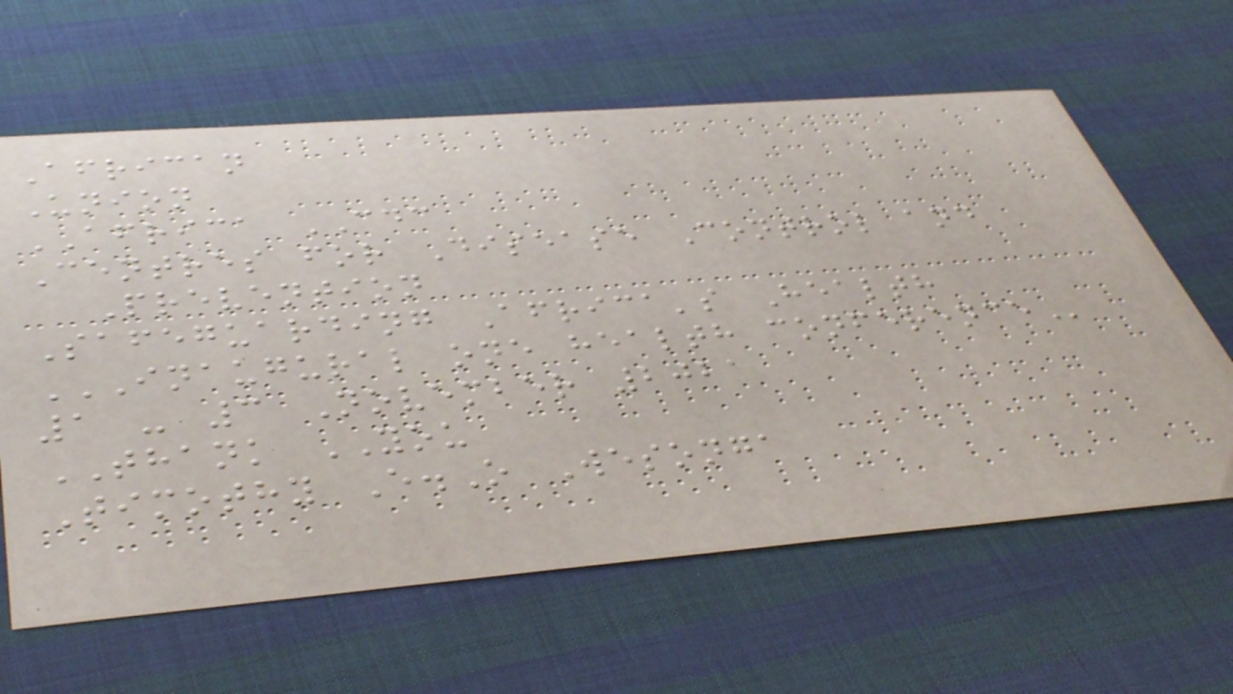African
Union
AFRICA CDC
Centres for Disease Control and
Prevention
Safeguarding Africa's Health
INAUGURAL ONE HEALTH CONFERENCE
1 - 3 November 2021
THANK YOU
Timothy E.O Wesonga
